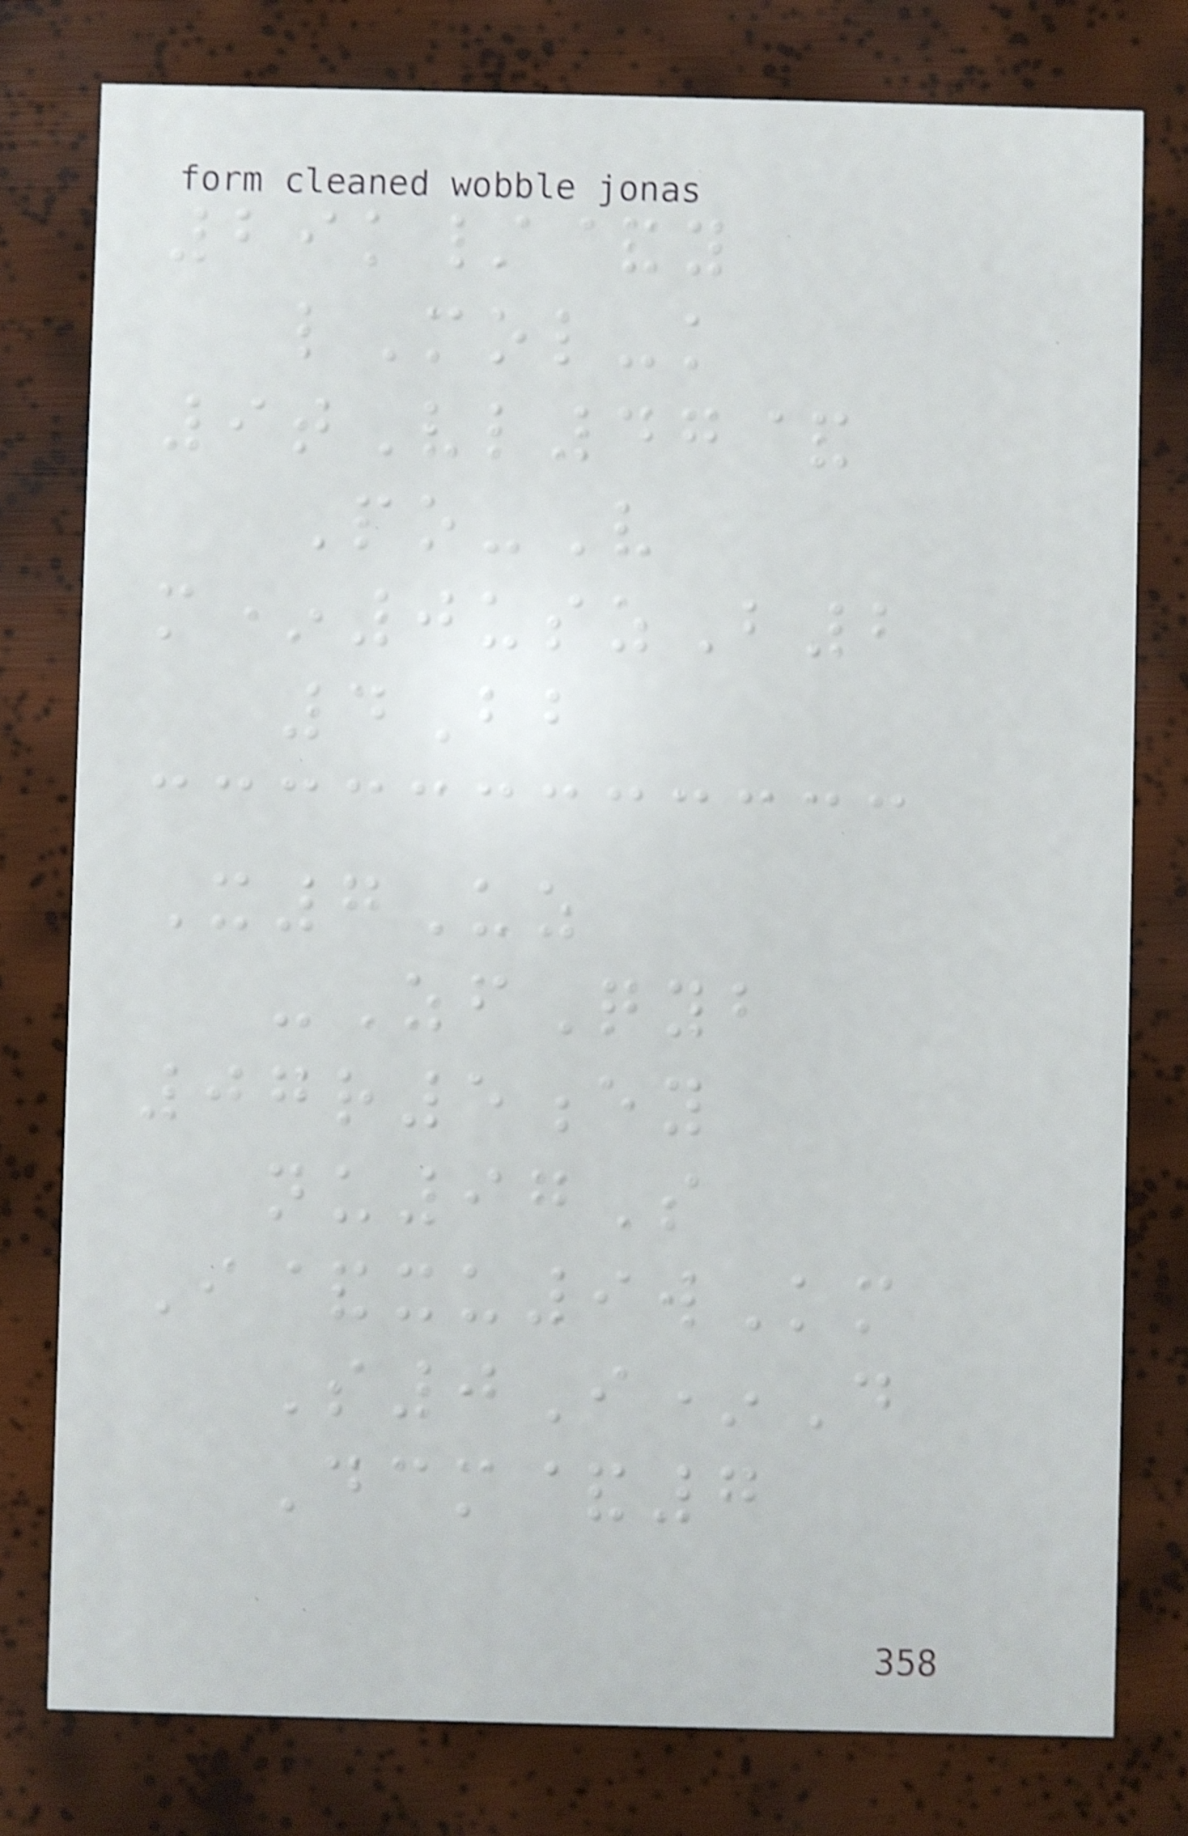29k/&y
lMol-k
9tVl47&
Po-V
m*0uszB2
4Bb
X7Uz
-ZfQyb
07r5ey
nu97S
I&xu9wKm
S0I*D
Dcm&7
